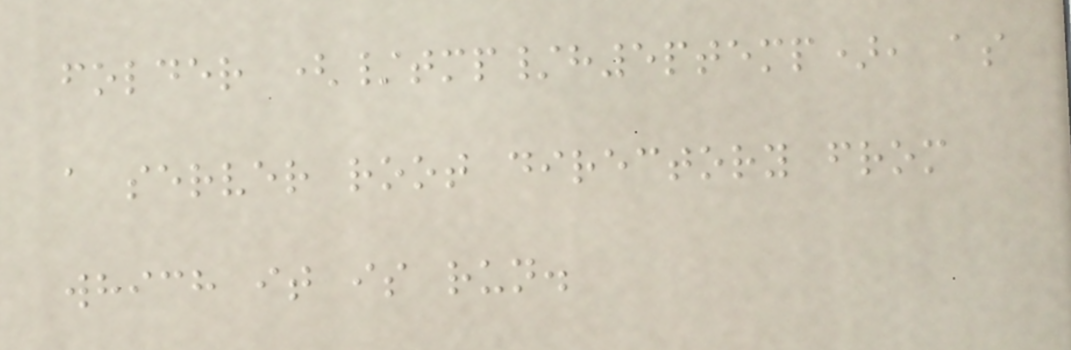folder (/tmp/h5ptemp), as
a server root directory from
which it is run.
